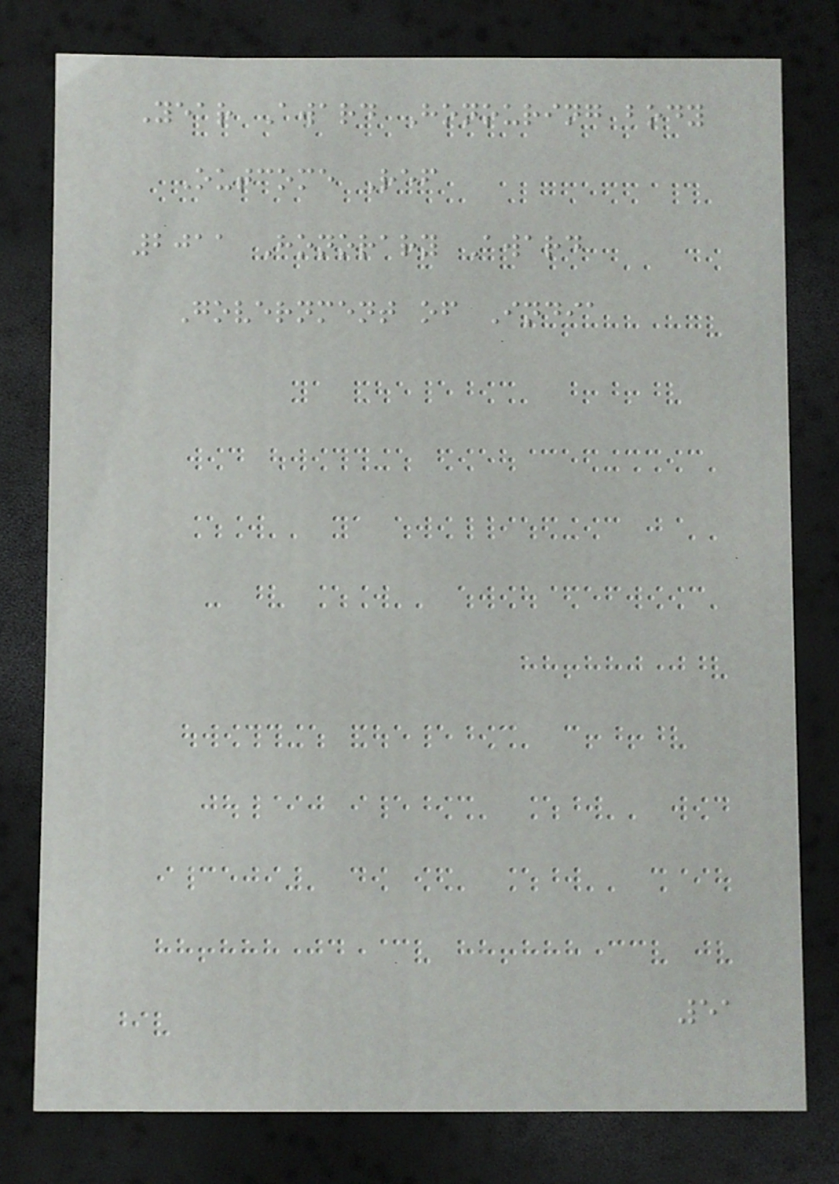Year Award Honouring body
Outcome Ref
2011 Honorary Award
Government of India
51
